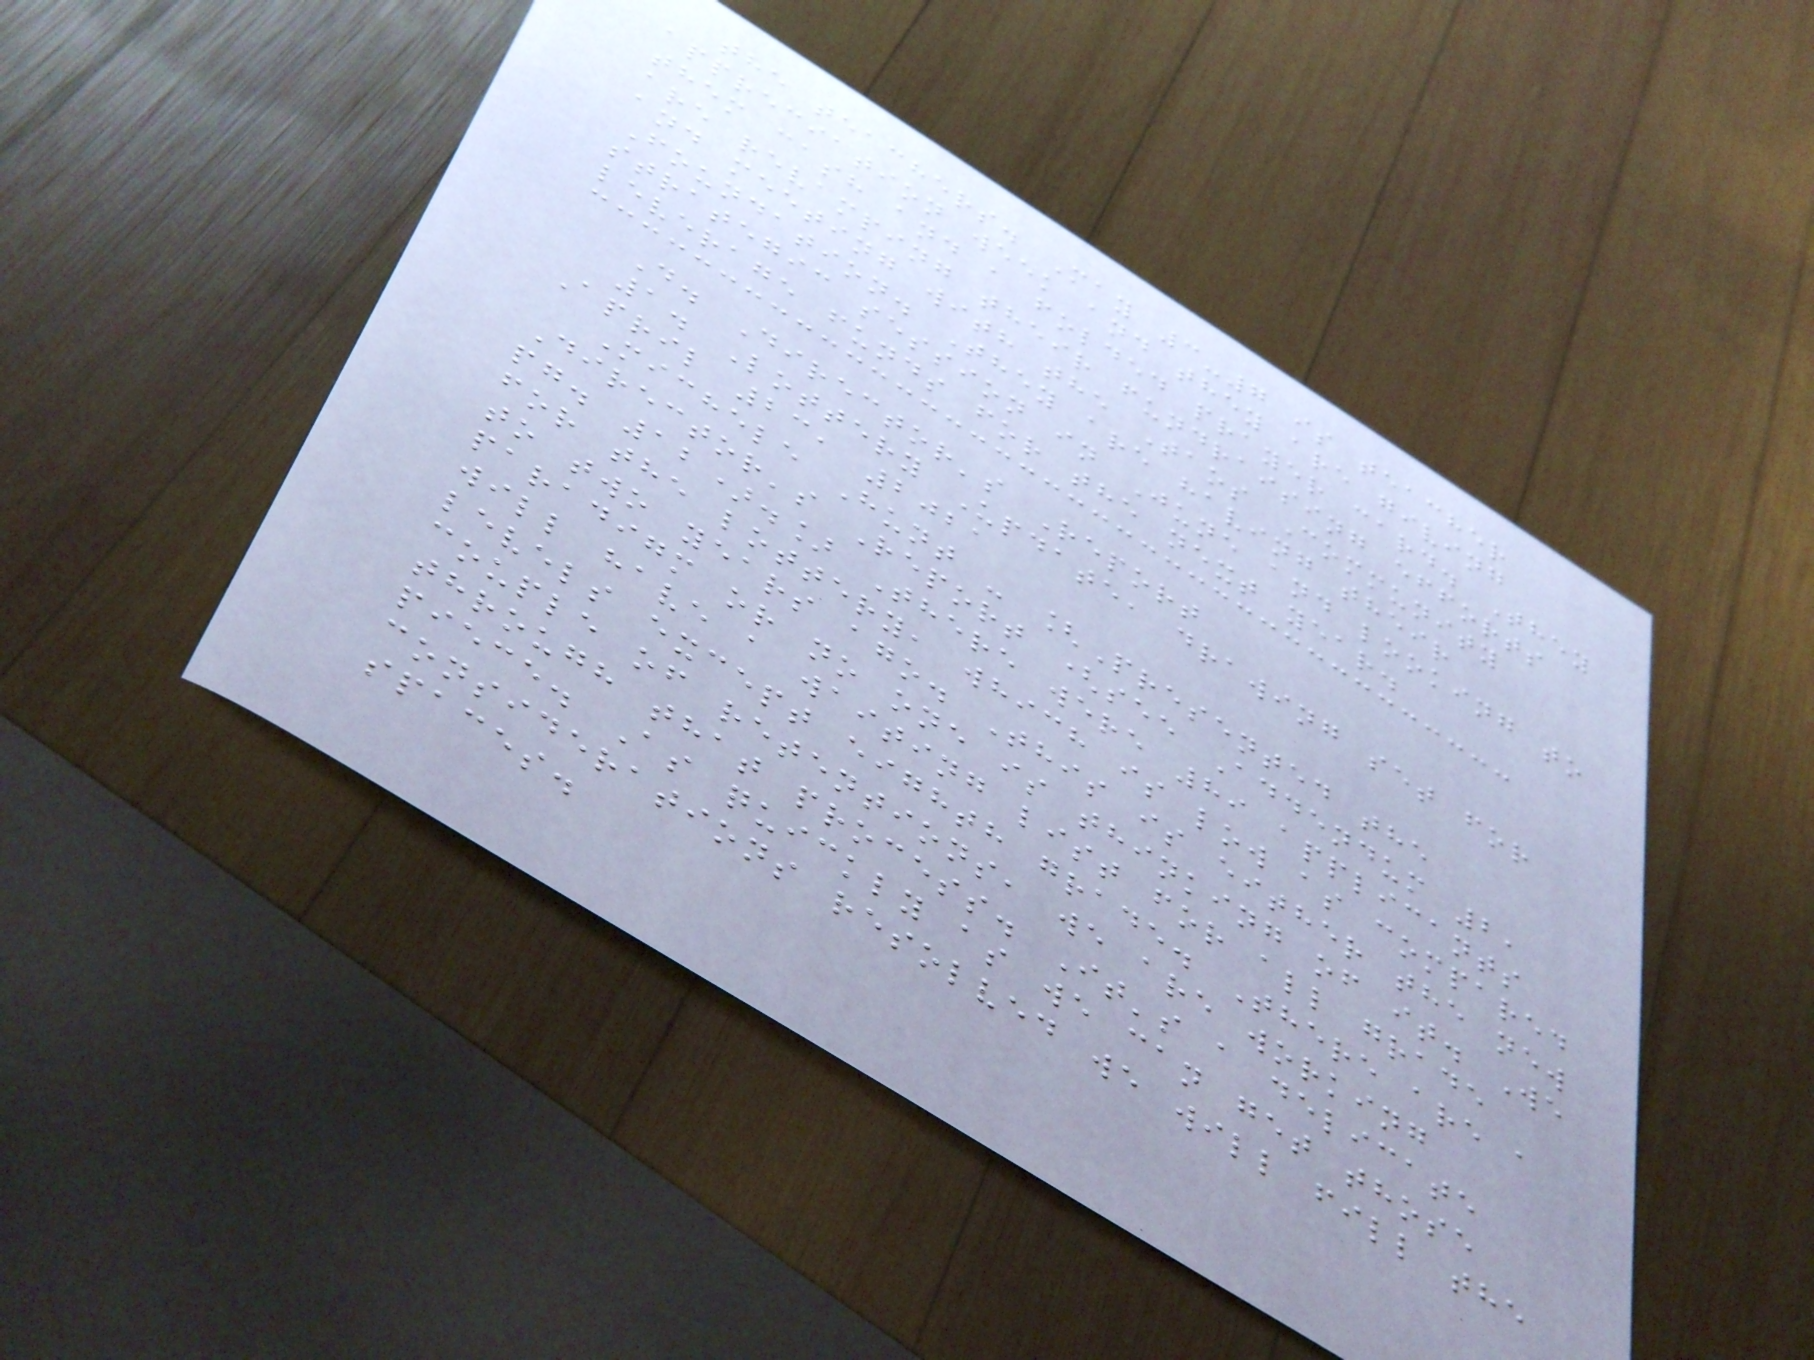the teachers. May 3-7 is teacher
appreciation week and they are giving
them cash and a folded prayer card. They
are revamping their fundraising efforts
and meeting with the Taos Community
Foundation. They are having their
strategic session in June and looking to
leverage funds for the next year.
D. Director's Report
1. Lottery Update, drawing set for
April 23, 2021
Michele Hunt - [Presented the
Director's Report (see Addendum 2,
pg. 12).] There were 89 applicants
for the lottery, which is low as compared
to two years ago. This is either the new
paradigm or no one is thinking of it. We
will have a waiting list for all grade
levels except eighth grade. There are a
couple of retentions, we are working
through that process. It's a delicate
piece. As quickly as we can get those
considerations resolved we will fill the
spaces.
